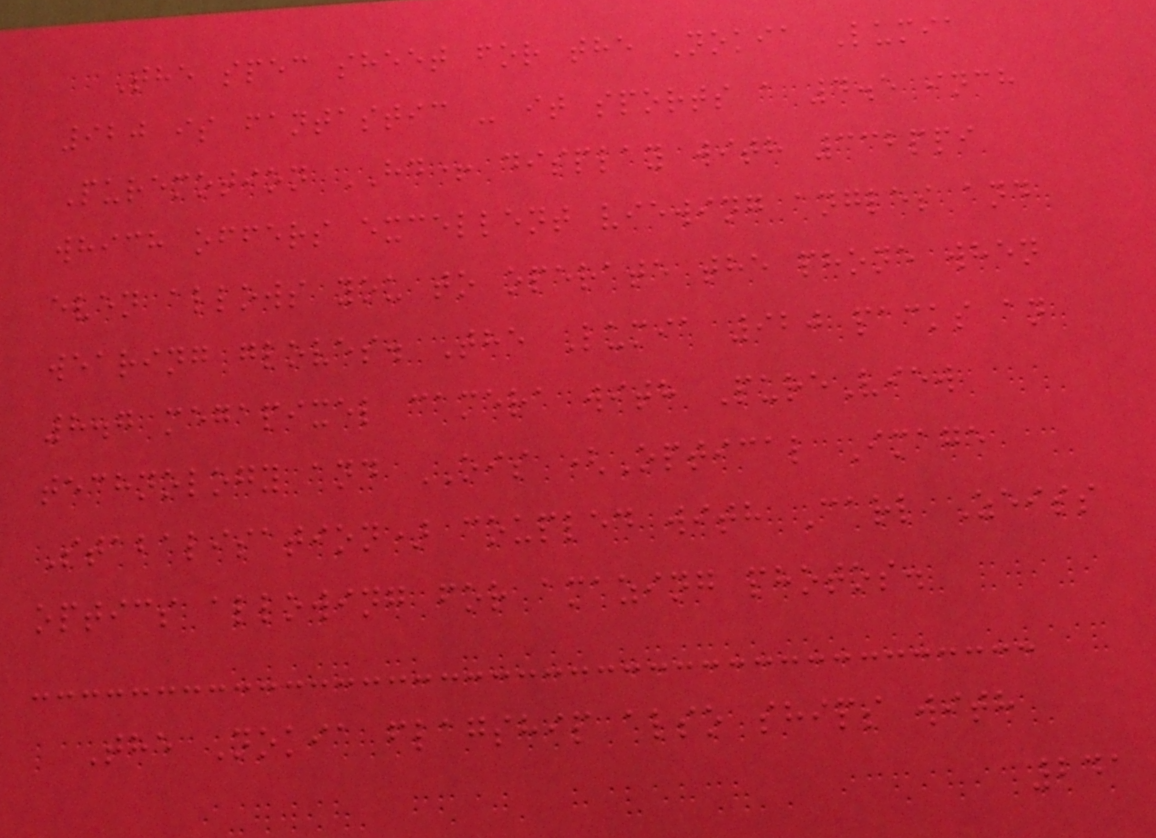The spec sheet for the Nokia Lumia
920 is fantastic - it sports a 4.5 inch
Puremotion HD+ display with 332ppi
which offers excellent viewing angles and
even allows you to operate the phone when
wearing gloves. The Lumia 920 packs an
8.7 megapixel camera with PureView
technology and OIS (Optical Image
Stabalisation) coupled with Carl Zeiss
optics allowing for amazing photos.
The Nokia flagship also ships with
241
